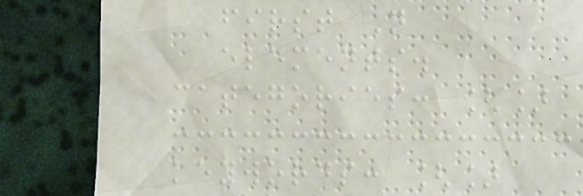first N
elements.
categories: []
keywords: []
